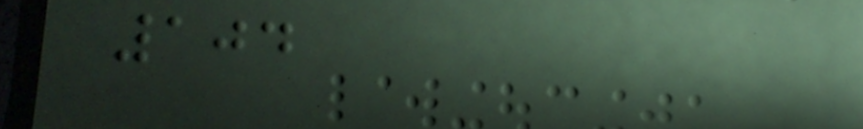104
